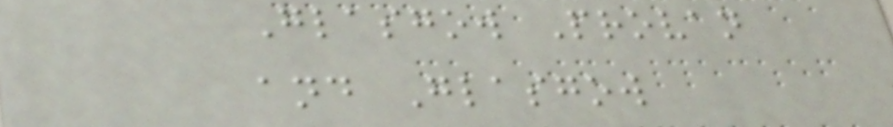Glasgow Provan
and Glasgow
